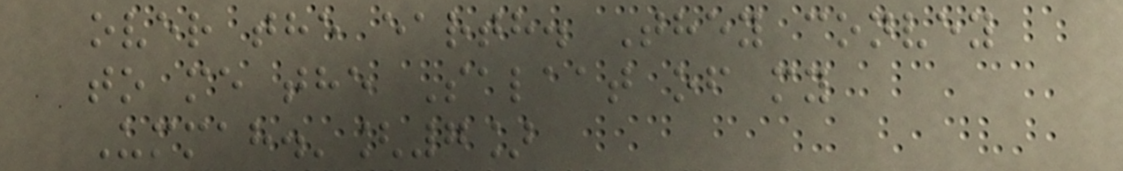over the earth. They convey
to me the Salaat of my
Ummah.'[7]
